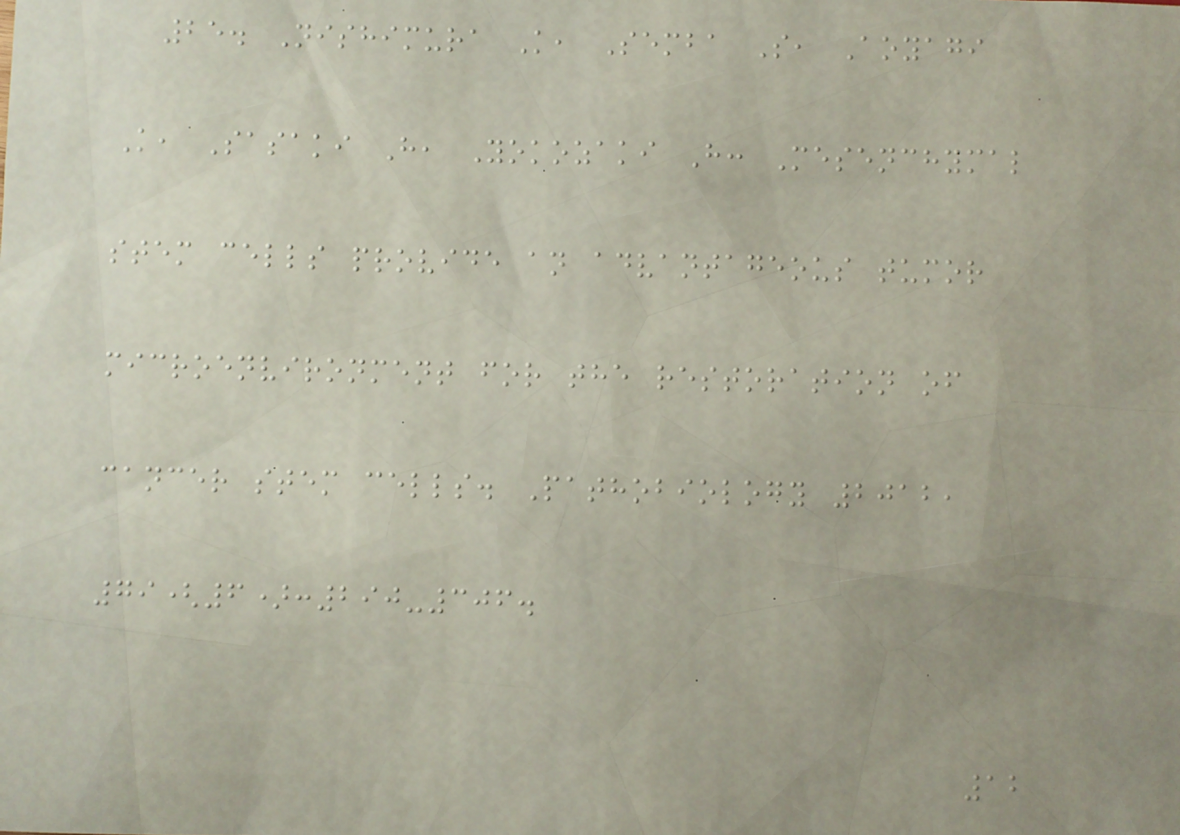25. Nishimura K, Semba S, Aoyagi
K, Sasaki H, Yokozaki H: Mesenchymal
stem cells provide an advantageous tumor
microenvironment for the restoration of
cancer stem cells. Pathobiology 2012,
79(6):290-306.
12
